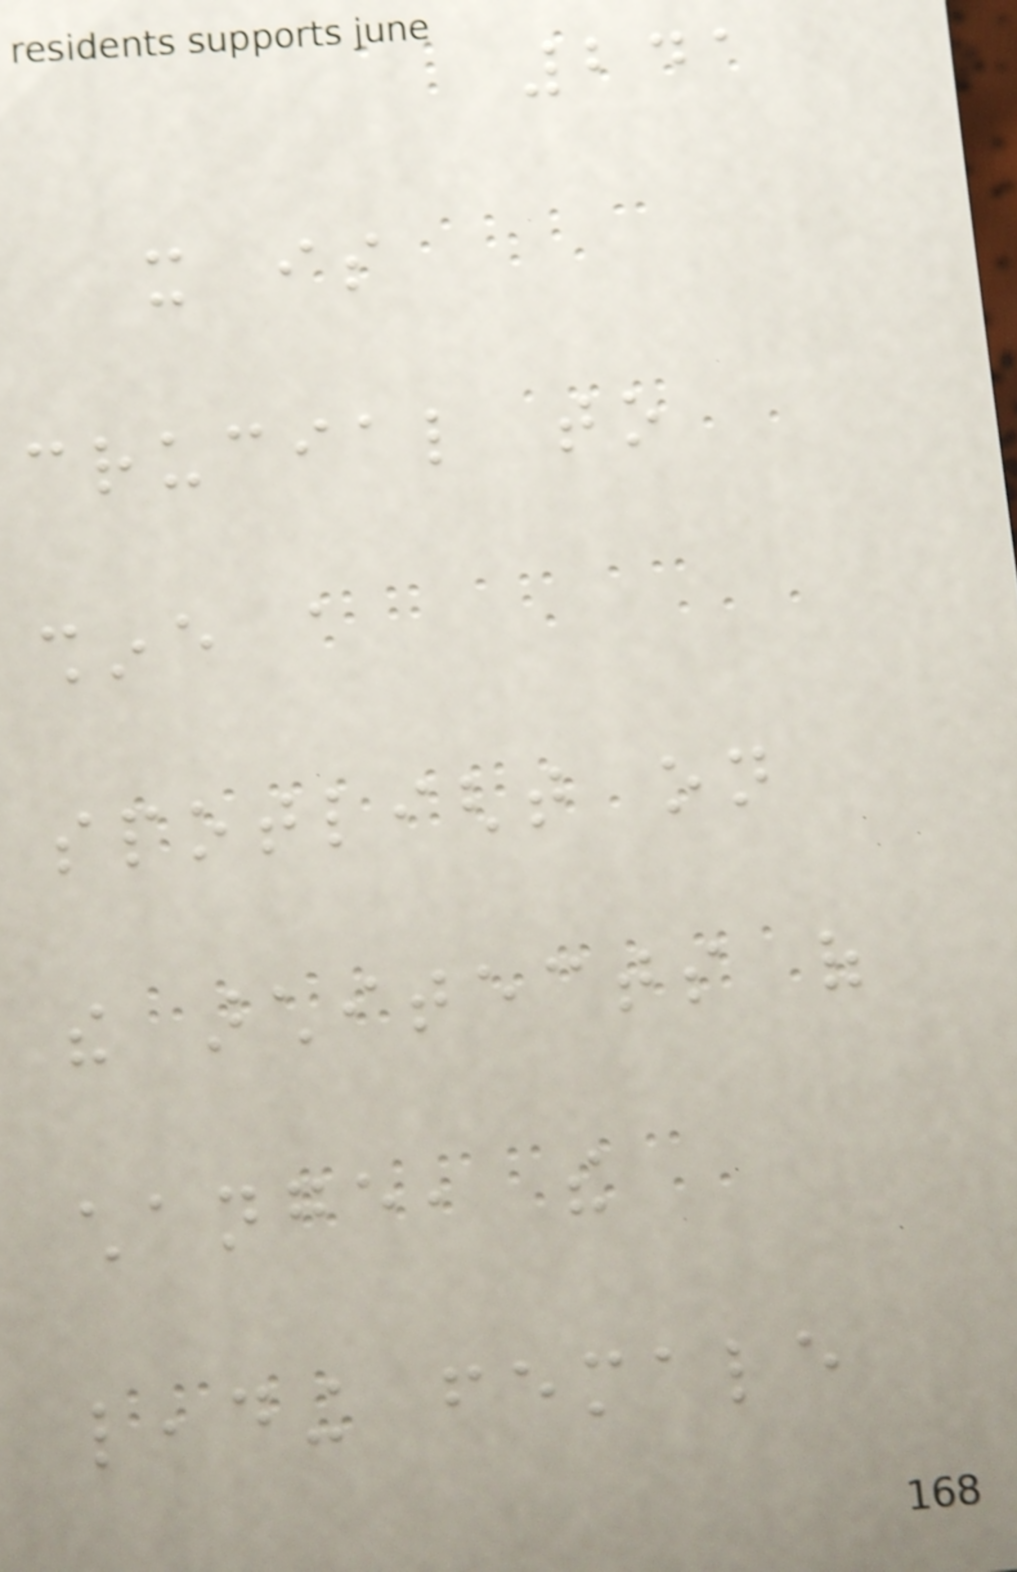241
it is
crucial to
shine a
spotlight on
the architects of
change, the
leading female
